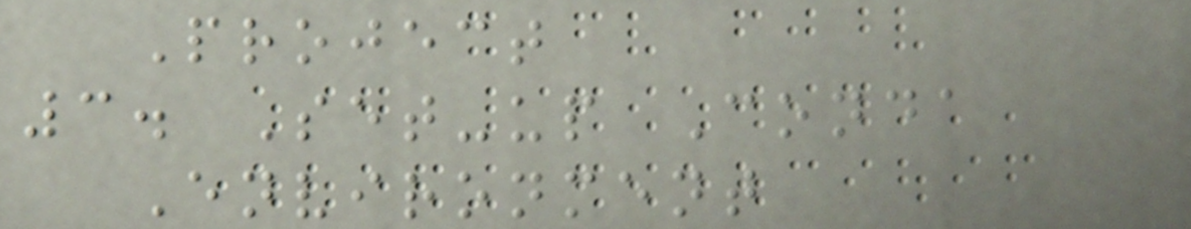Project
3. Set-up Conda
Environment
